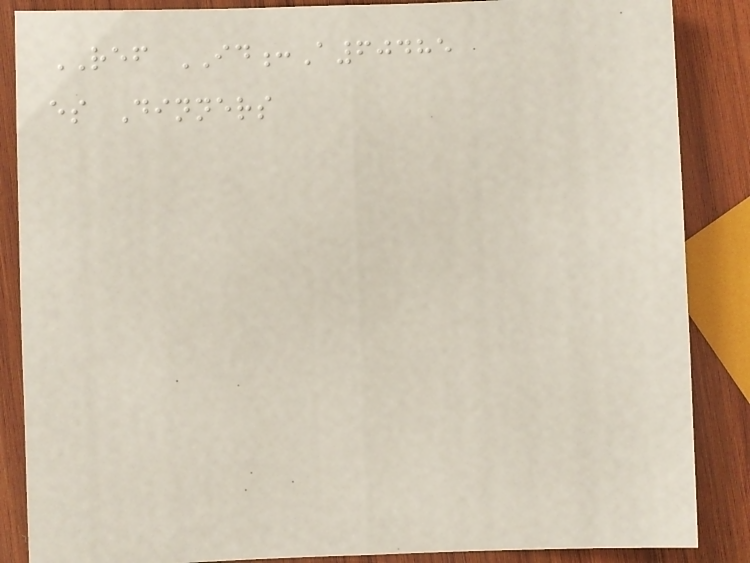REF ID:A60485
es Dinners
